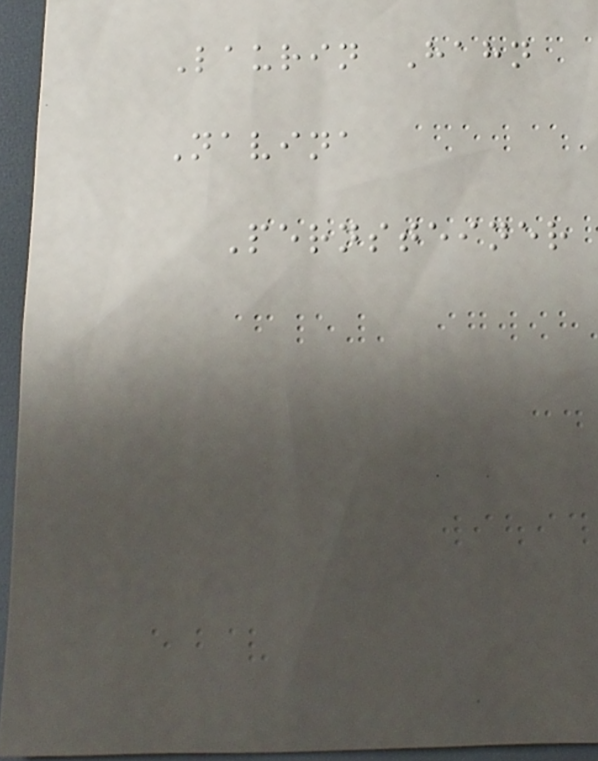Laurin Hahn
Navina
Pernsteiner
